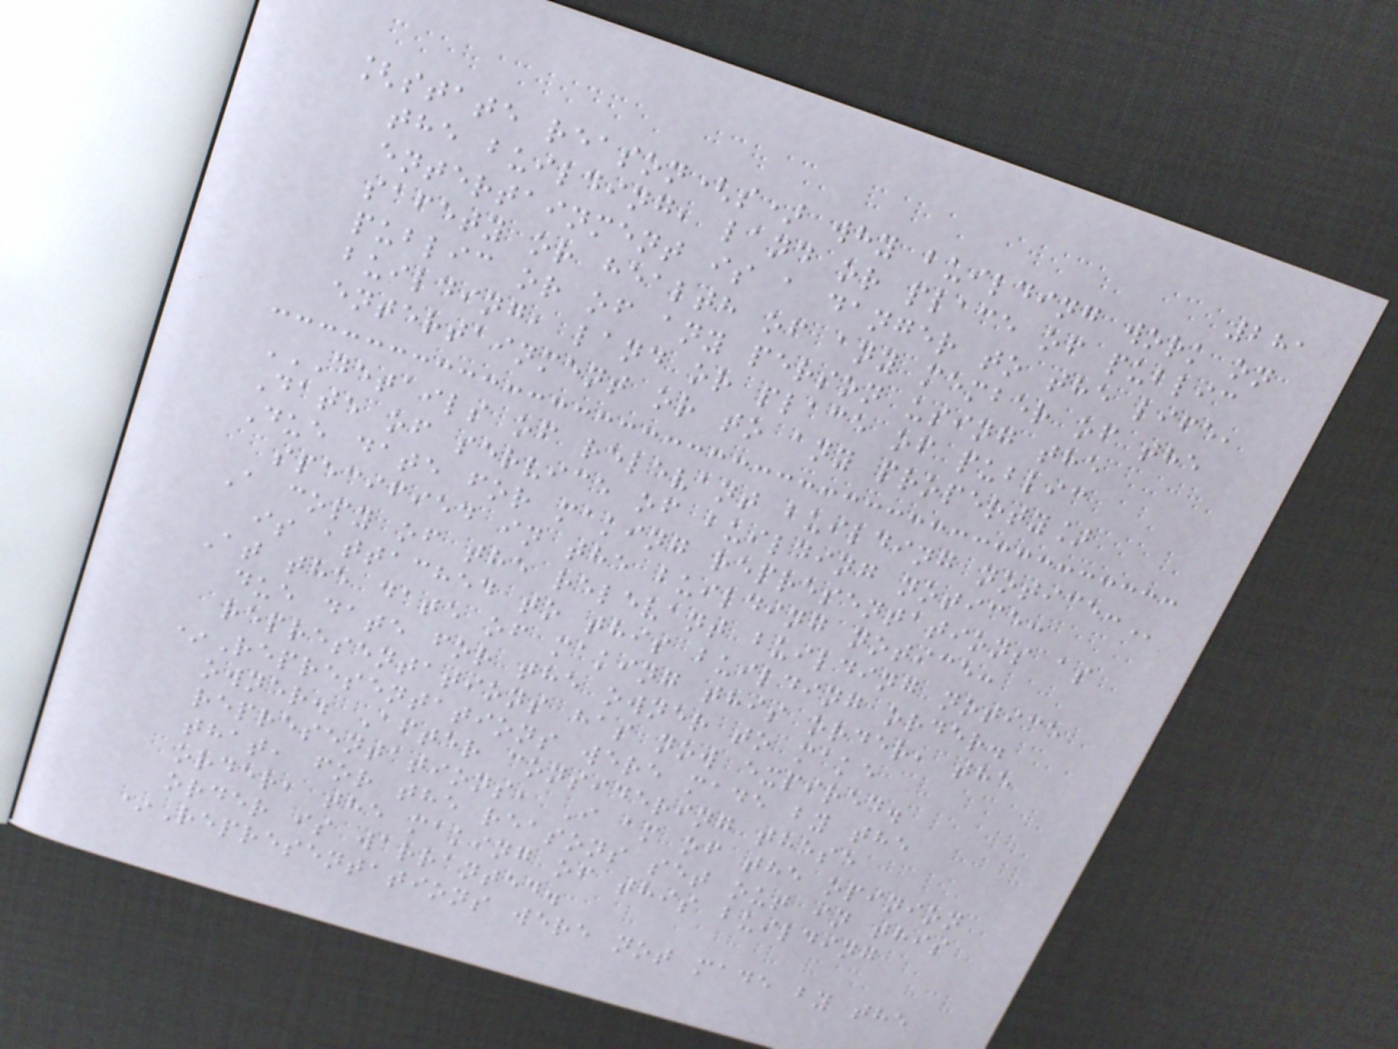281
[state reason(s) why building work on
the building, land or place of public
entertainment is a danger to the life,
safety or health of any member of the
public or of any person using the
building, land or place of public
entertainment or to any property]
DETAILS OF RELEVANT BUILDING NOTICE:
Date of service of building notice:
Due date for making representations as
specified in the building notice:
A copy of the relevant building notice
is attached to this building order.
At the date of making this order, the
due date for the owner to make
representations has now expired.
*Representations were made by the
owner. After considering these
representations, I am of the opinion
that, for the reasons set out in this
order, the making of this building
order is warranted.
*Representations were not made by the
